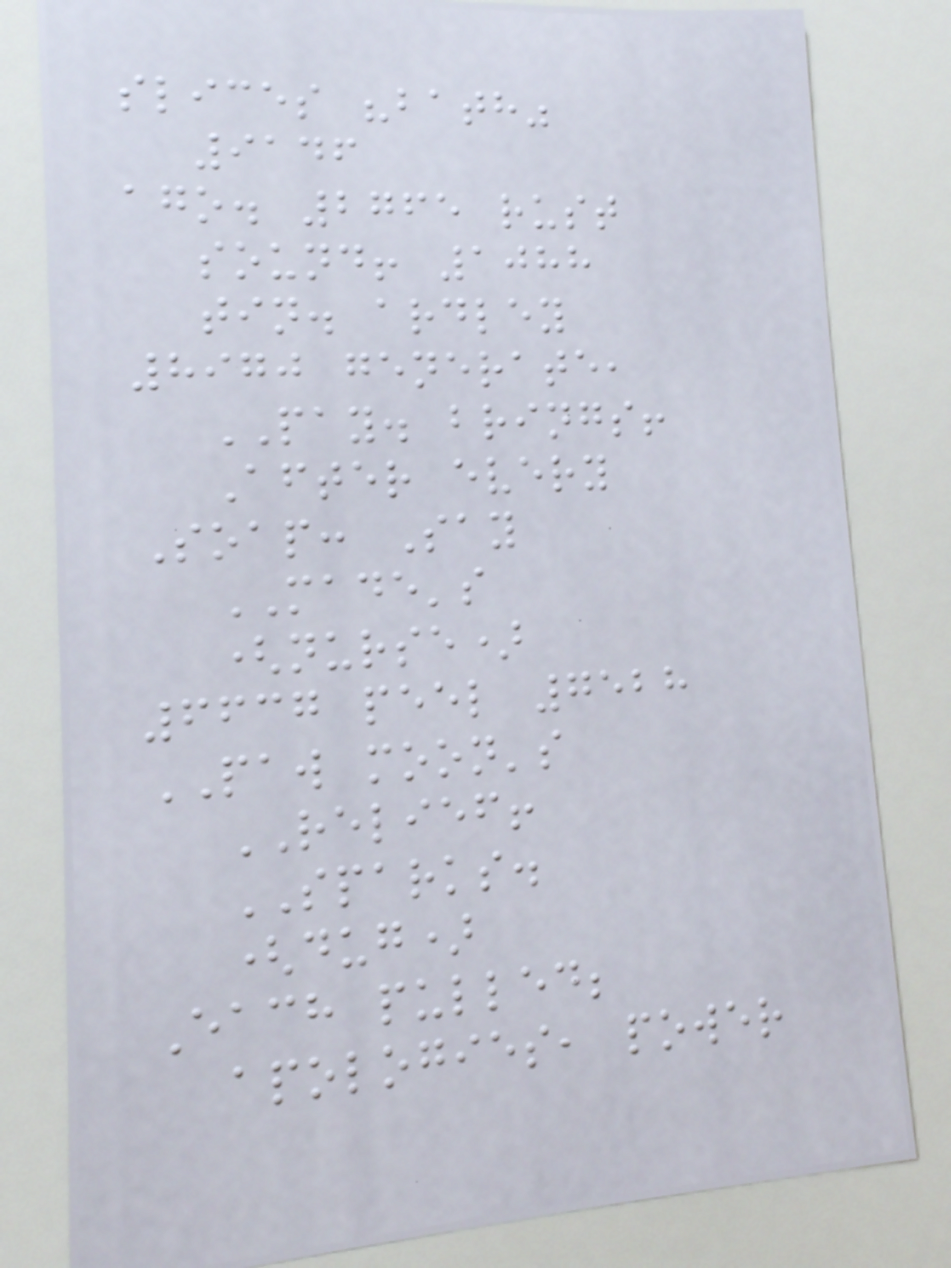slices "bath"
9146
ago. 2765 rust
sound! 1088
tin. ardley
8970 generate,
PAY. brings!
After every
Soap: Say
MADE's
(nurse)
6637 peel 7528
PAW moon's
RELIEF!
SPARKS.
(dug)
Each pulled;
apologies, power
